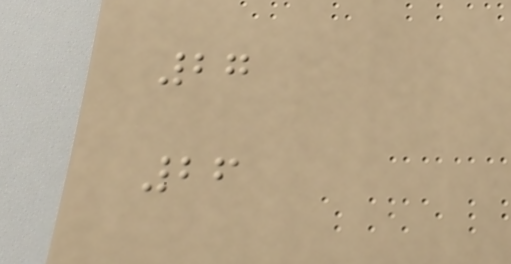27
26
